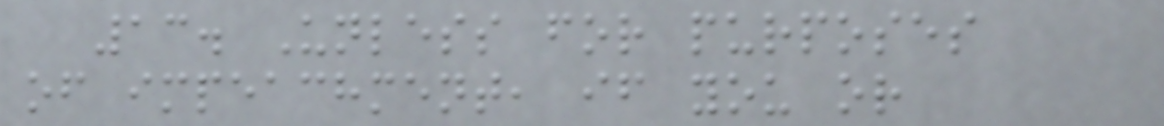13. Unless for purposes
of impeachment, if you or
